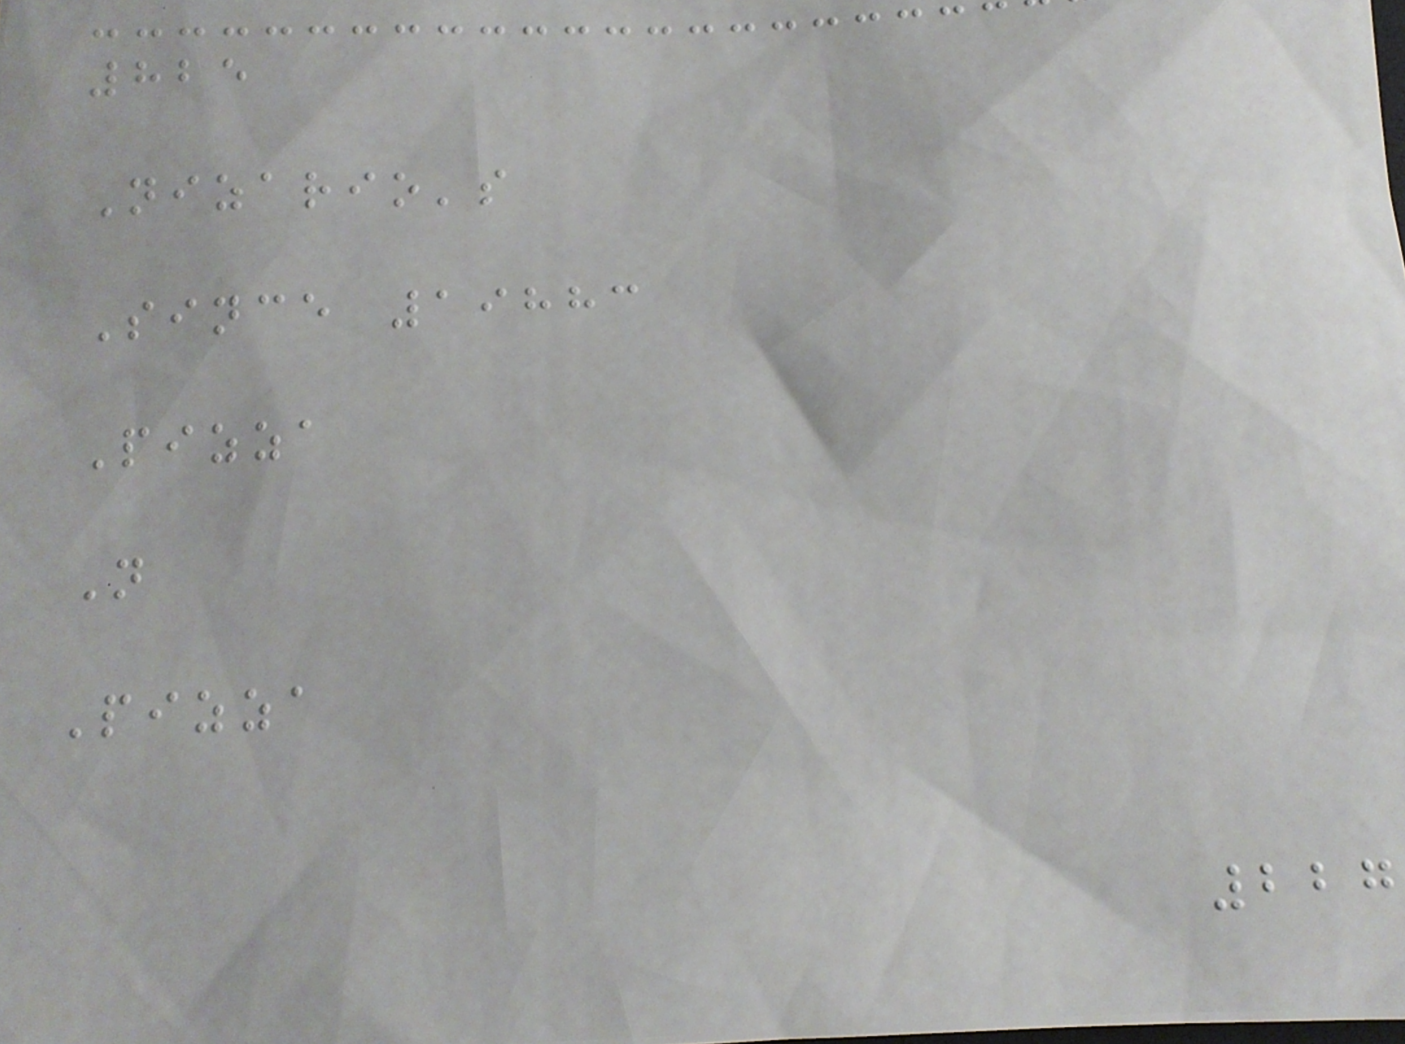825
Nizario's
Since 19883
Pizza
N
Pizza
227
